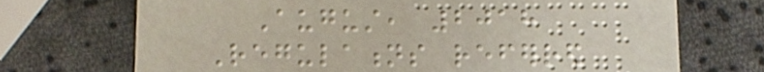August, 2018
Regulations referred
